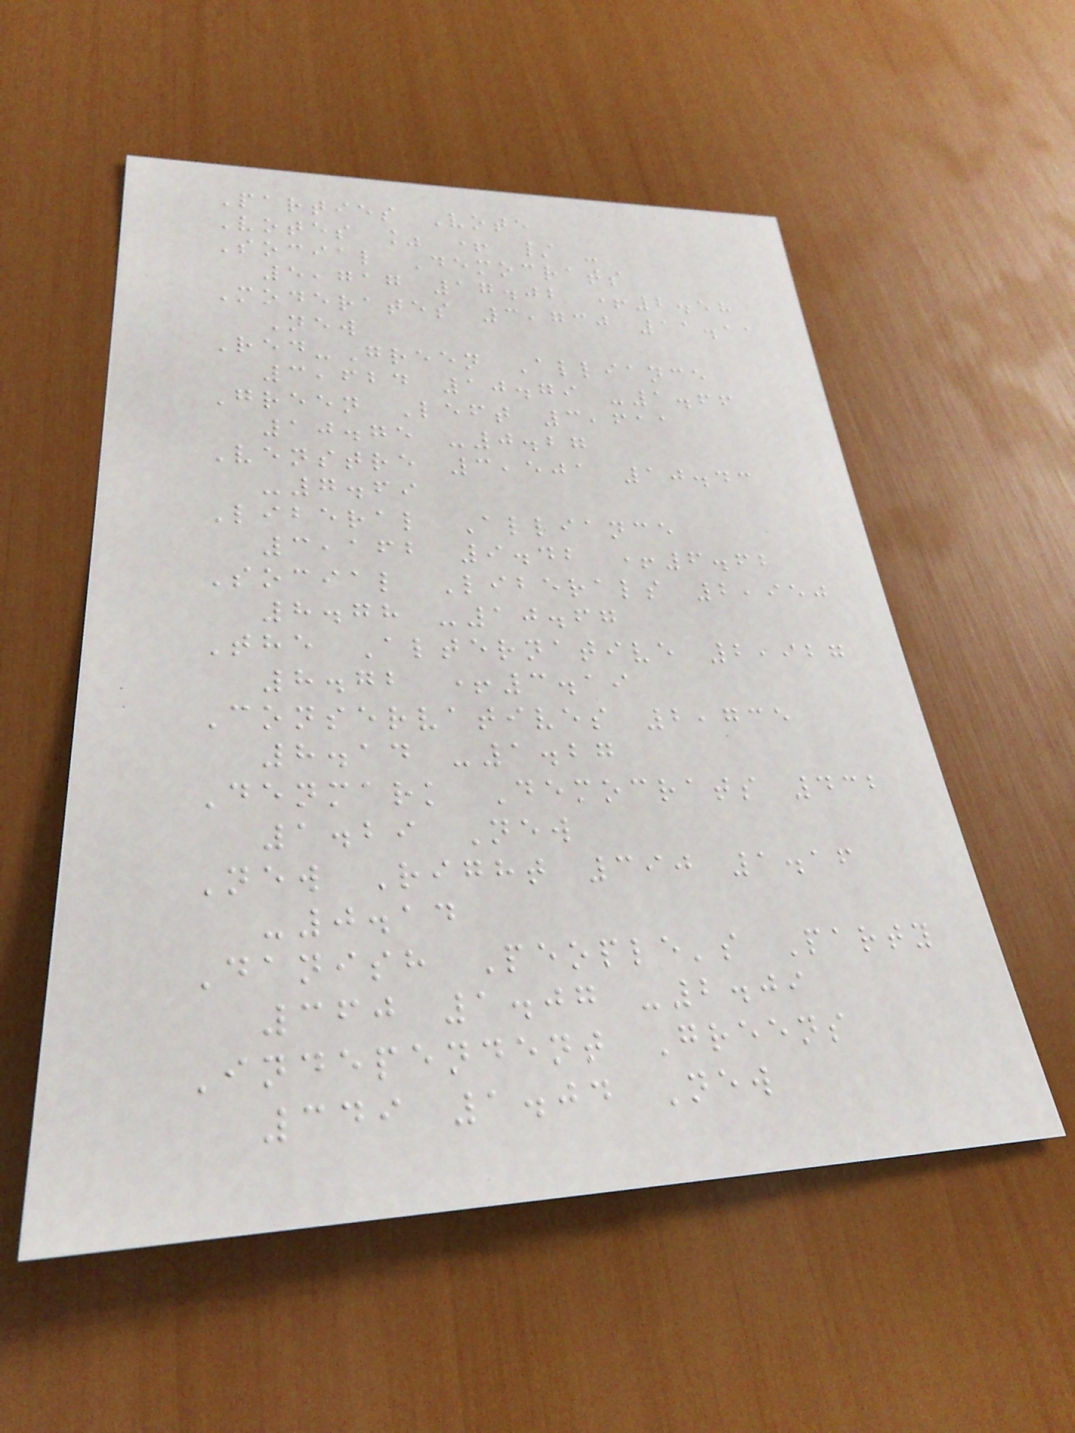Parties Vote
Votes % + / -
Social Democrats
5,717 17.02 +2.58
Moderates 3,730 11.11
New
Red-Green Alliance
3,624 10.79 -1.66
Green Left 3,611
10.75 -0.27
Venstre 3,501 10.43
-7.69
Liberal Alliance
3,162 9.42 +6.62
Social Liberals 2,950
8.78 -10.67
The Alternative 2,927
8.72 +3.19
Conservatives 2,735
8.14 -1.27
Denmark Democrats 432
1.29 New
New Right 390 1.16
-0.14
Danish People's Party
360 1.07 -2.09
Independent Greens
349 1.04 New
